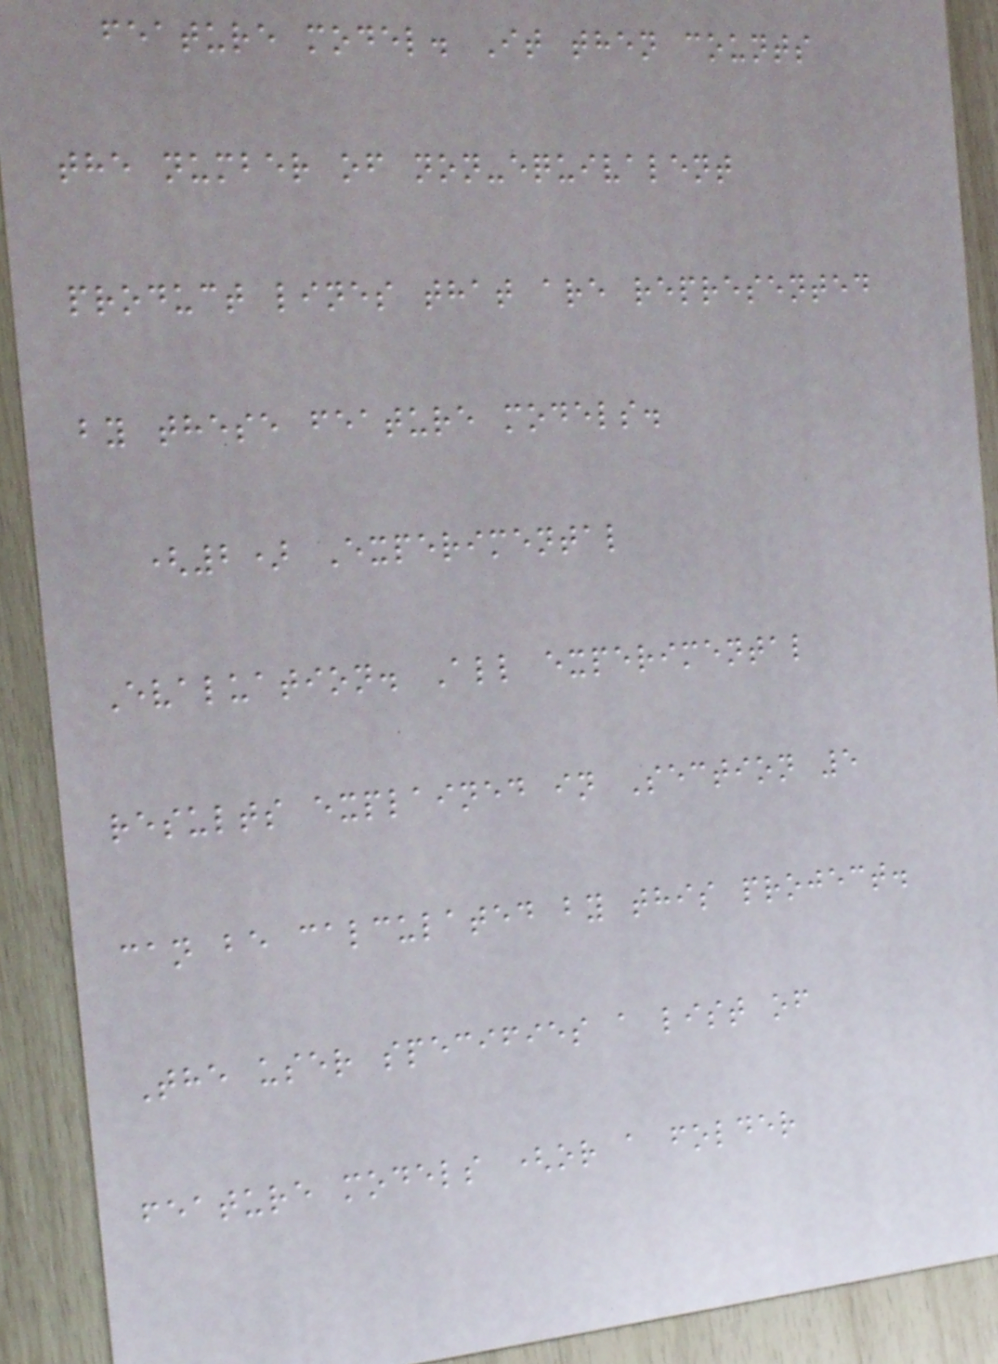feature model. It then counts
the number of non-equivalent
product lines that are represented
by these feature models.
(2) Experimental
Evaluation. All experimental
results explained in Section 5
can be calculated by this project.
The user specifies a list of
feature models (or a folder
